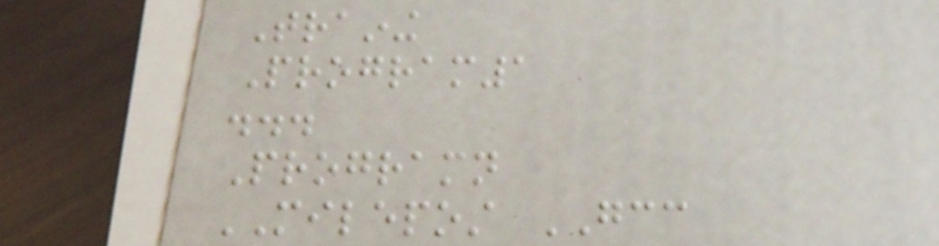Training
Program1
...
Programn
MILEPOST GCC
